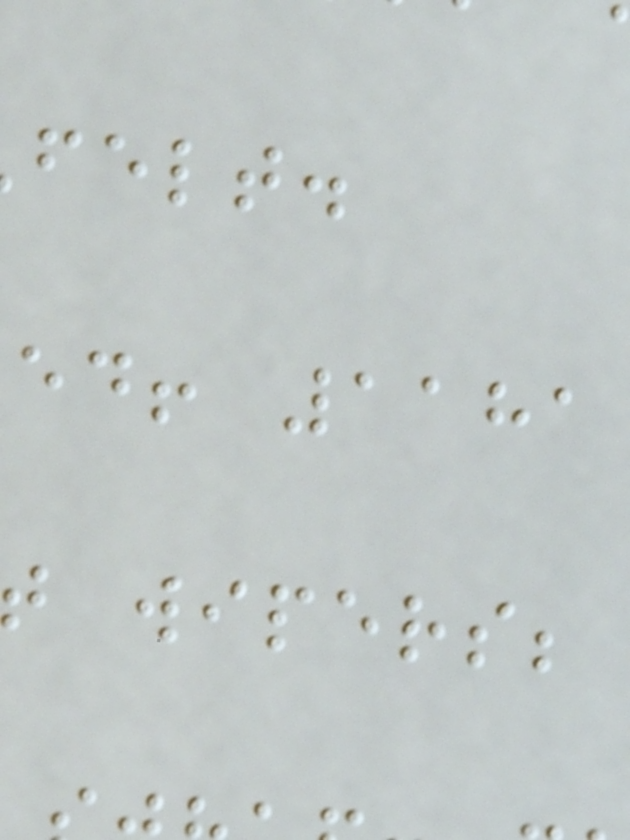felt.
ed! 1181
wipers;
